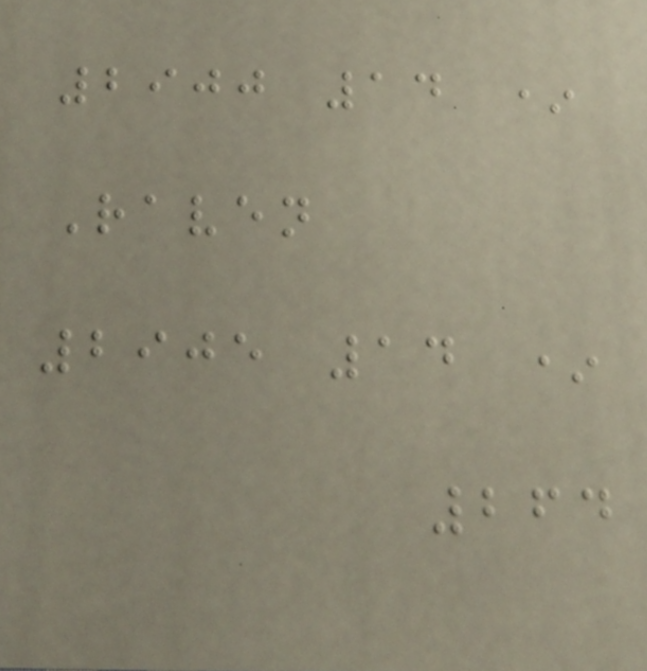2900 14 *
Raven
2905 14 *
264
